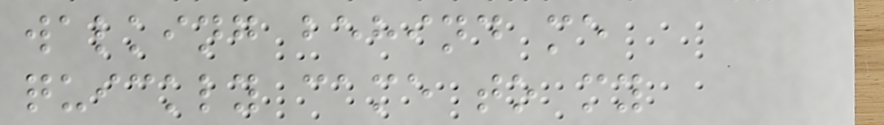walking behind me
quickly came to my
